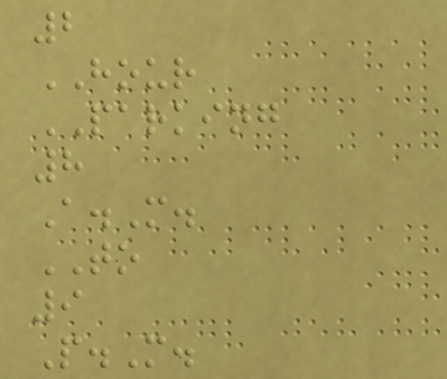2
HOUR
PARKING
8
A.M.
TO
9
P.M.
